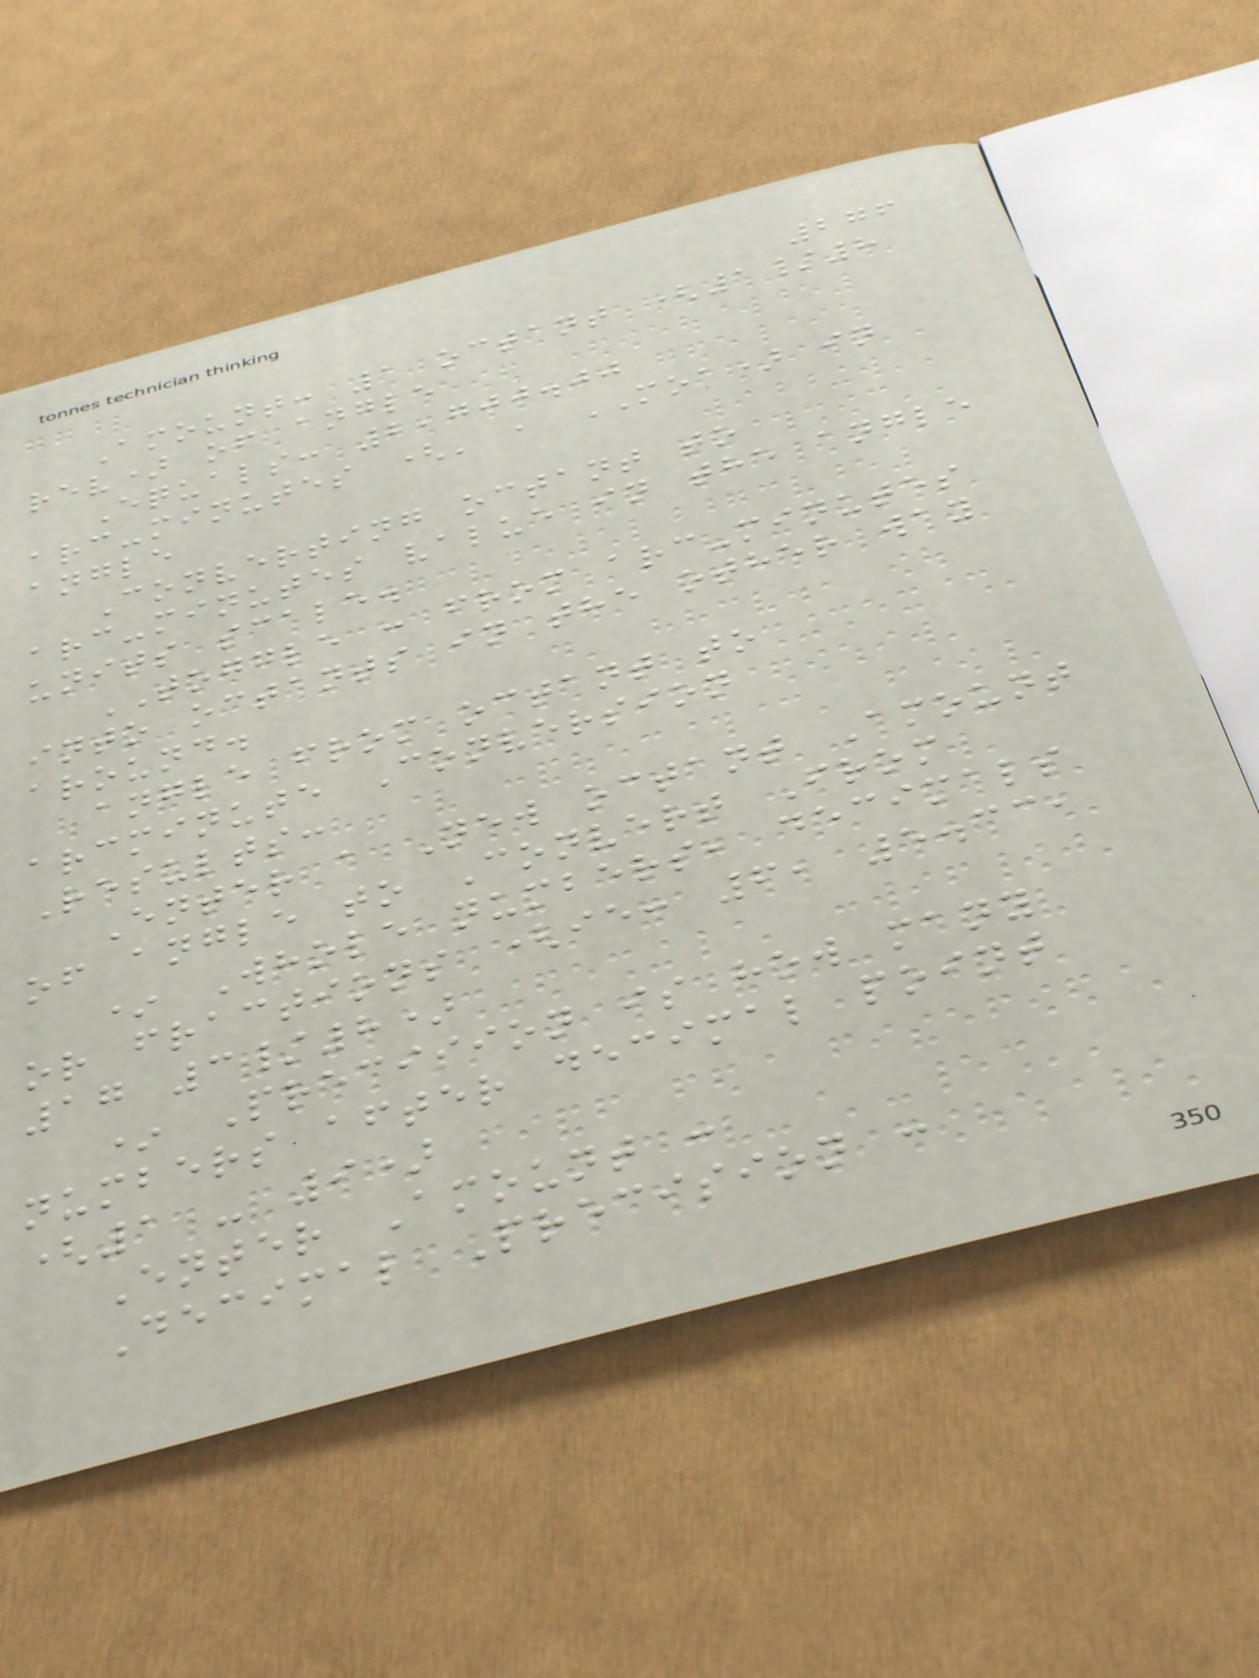276
Amount: 1 octant (1/8
rev) of angle
Equals: 2,700.00
arc-minutes (' , MOA) in
angle
Converting octant to
arc-minutes value in the angle
units scale.
TOGGLE : from arc-minutes
into octants in the other way
around.
angle from octant to
arcminute Conversion
Results:
Enter a New octant Amount
of angle to Convert From
* Whole numbers, decimals
or fractions (ie: 6, 5.33,
17 3/8)
* Precision is how many
numbers after decimal point
(1 - 9)
Enter Amount :
Decimal Precision :
